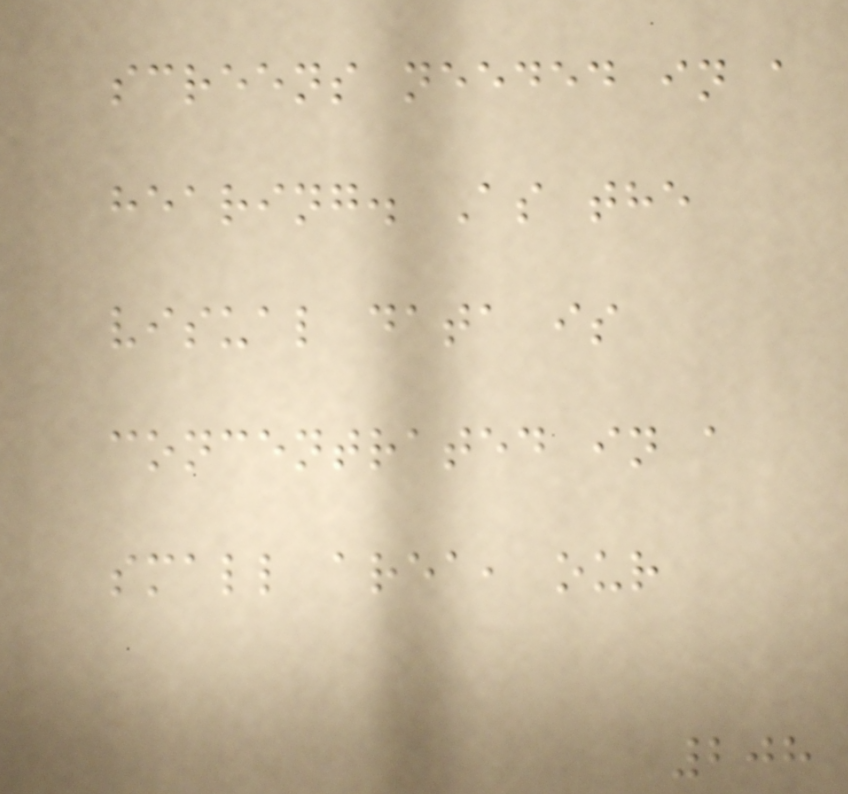screens needed in a
hearing. As the
visual data is
concentrated in a
small area, our
208
